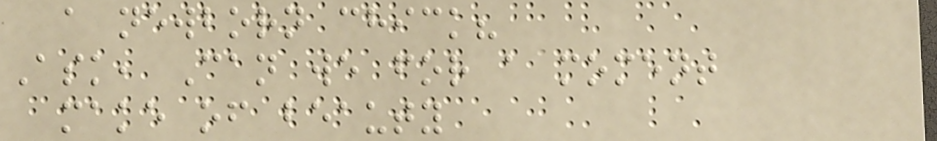a newborn chick?
Ask, Can we for a moment
make of beauty
